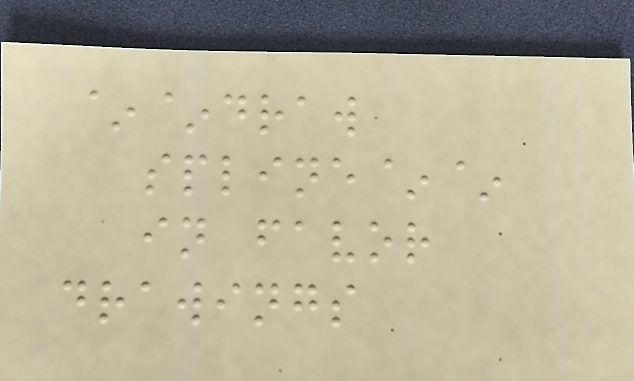~~draw
spline~~
in favor
drawings
